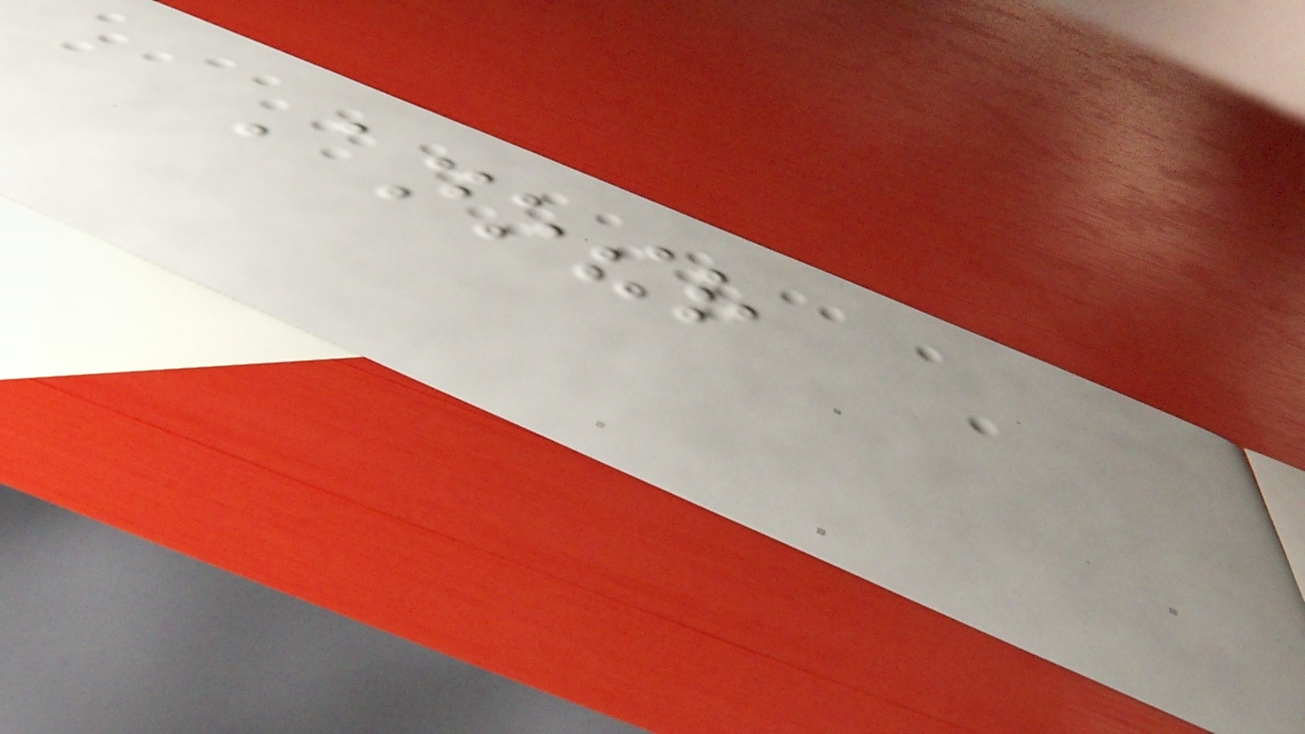Another
